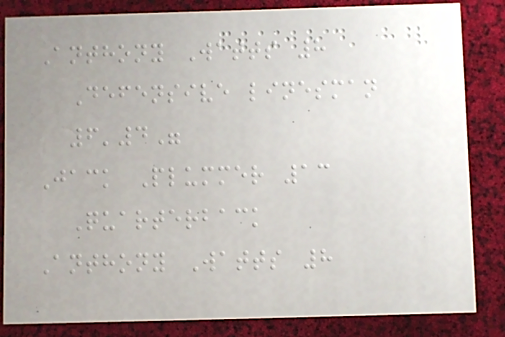Anthony Watts 8
Defensive linesman
6'4"
Jack Plummer 13
Quarterback
Anthony Watts 8
